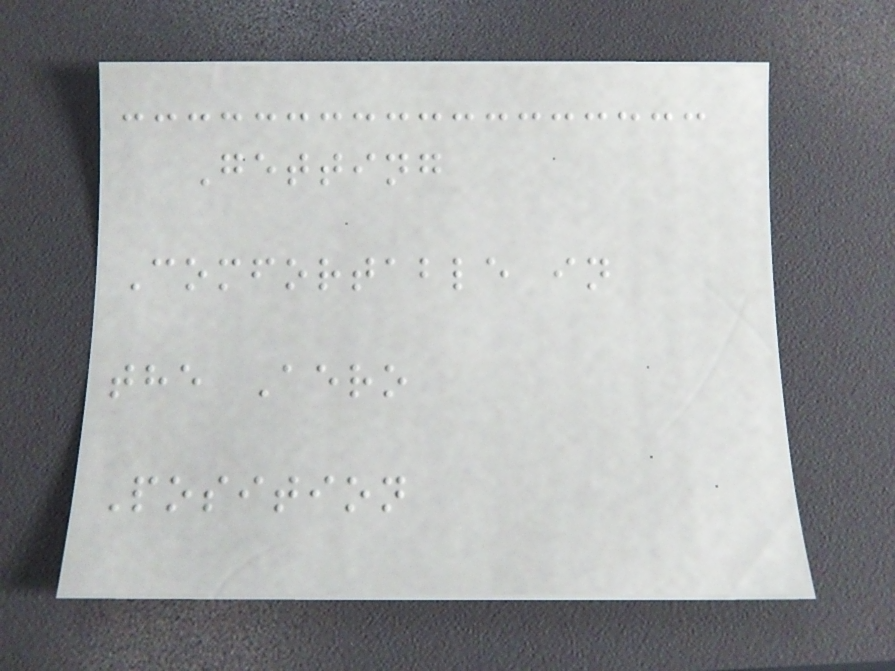Getting
Comfortable in
the Aero
Position
